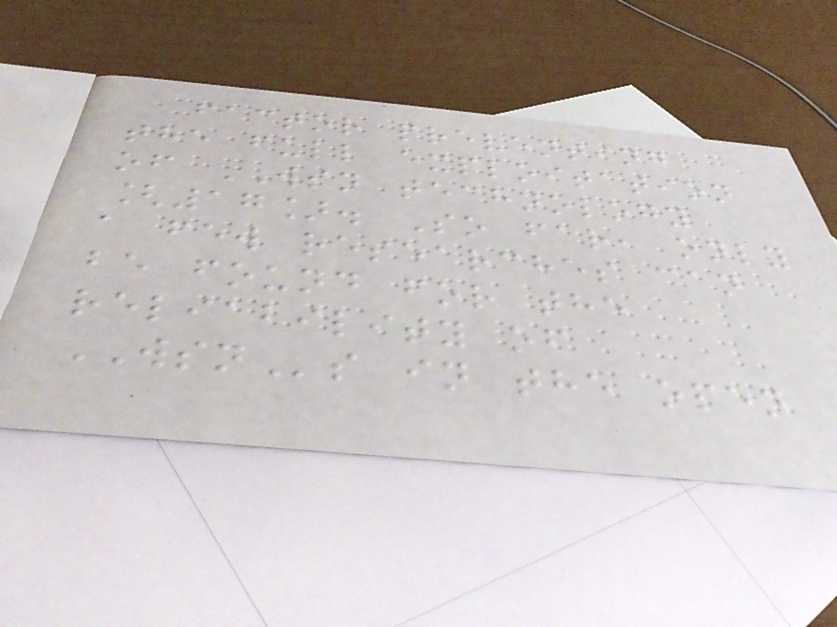factor preventing
the full exploitation
of WSN technology
[17]. So far, only
a few researches can
be found for the
reliability of
WSNs in the open
